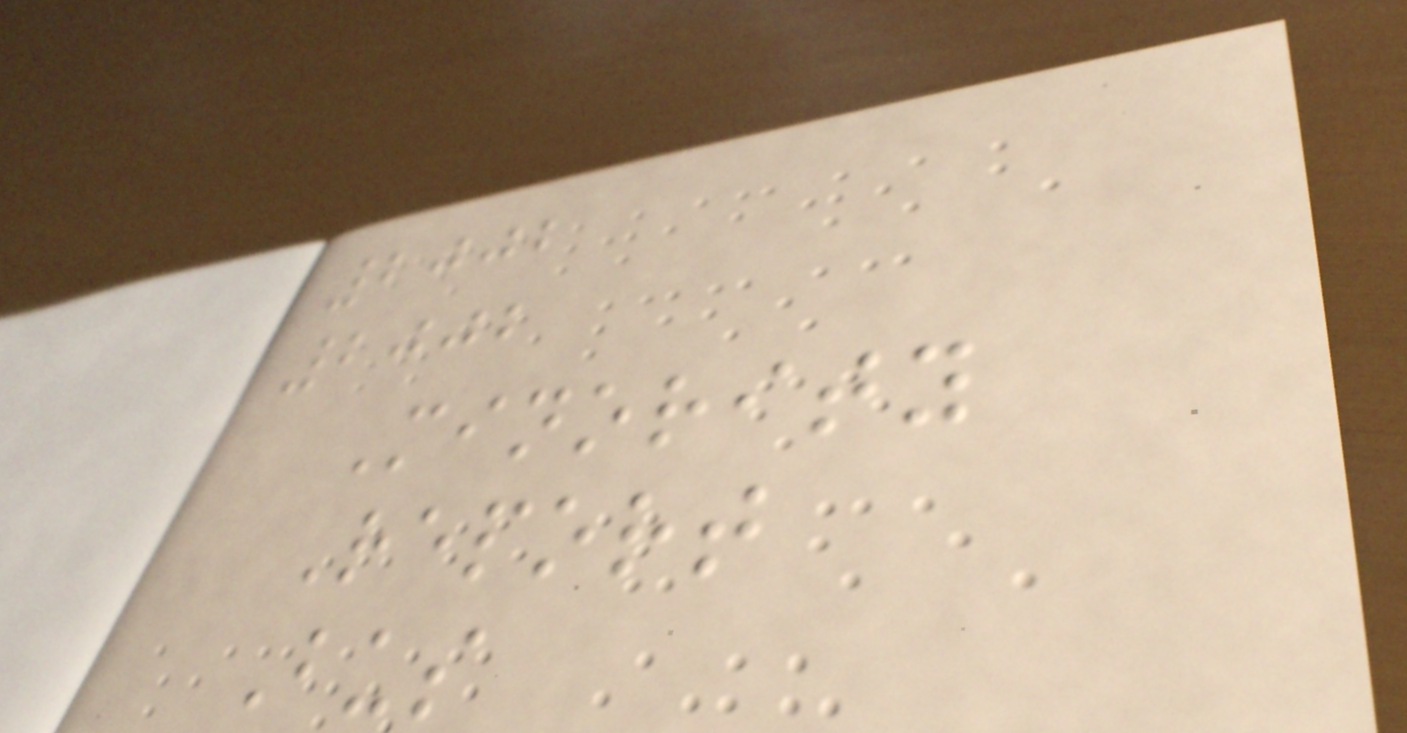2002
2002
Minority
Report
Bus
